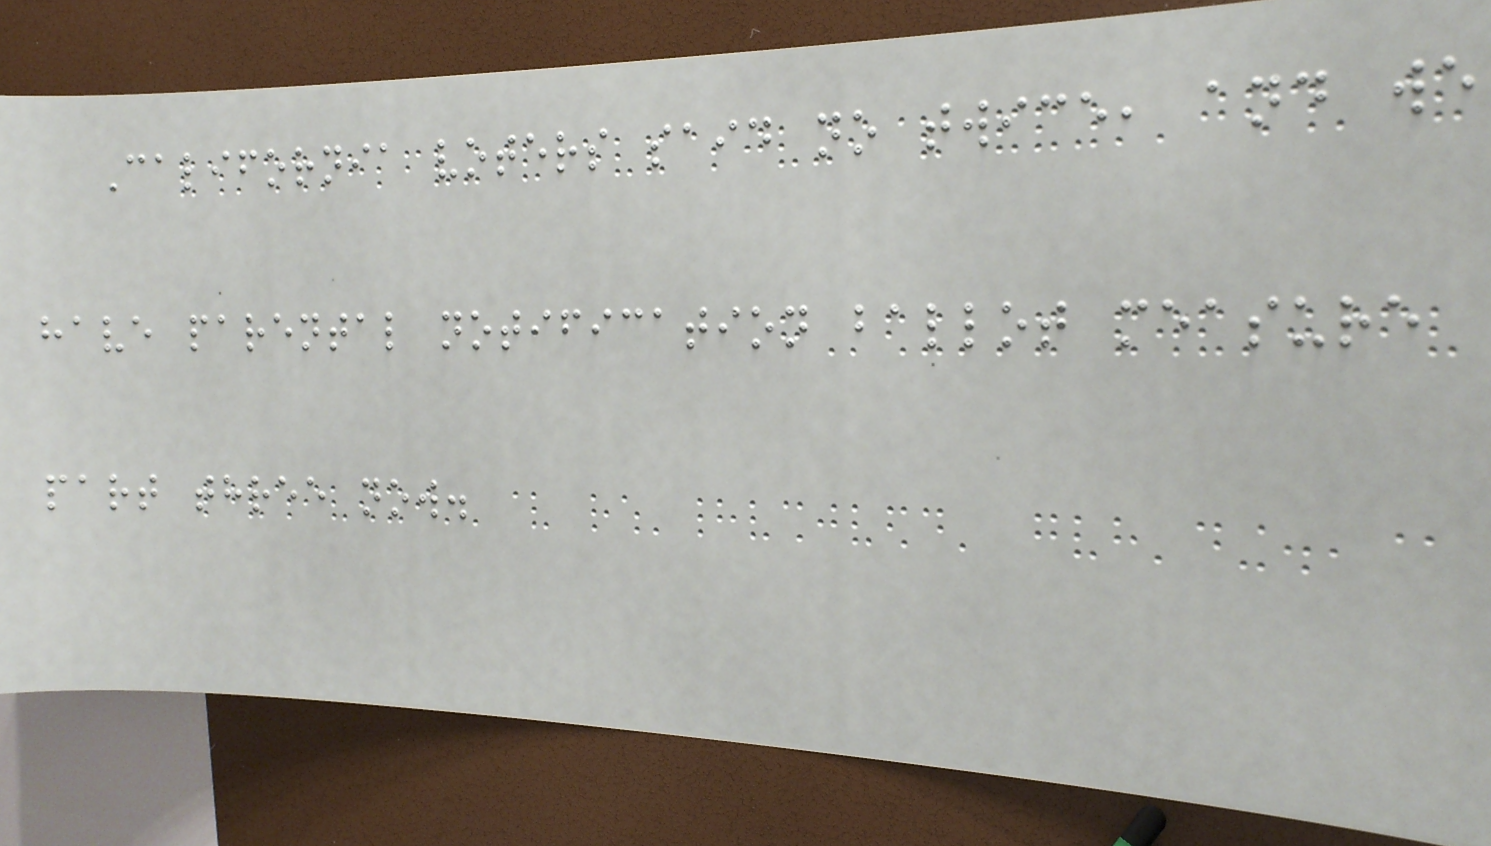California voters said no twice, and we
have parental notification ballot measure
part three now.
